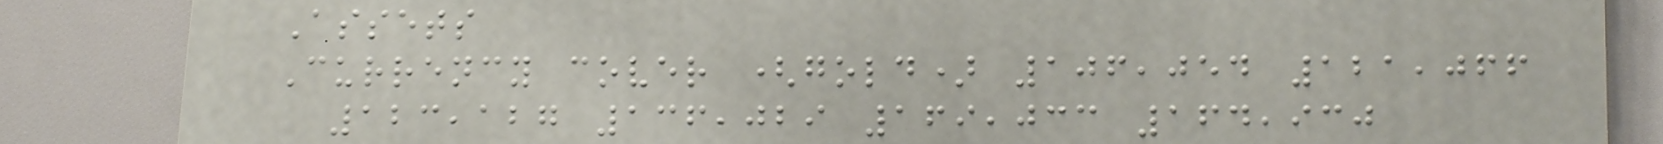Assets
Currency cover (gold) 106,054 121,066
123,127 136,029 169,033 164,930
